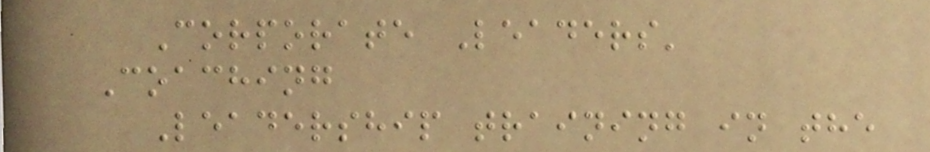Corporate Leaders'
Coaching
Leadership training in the
